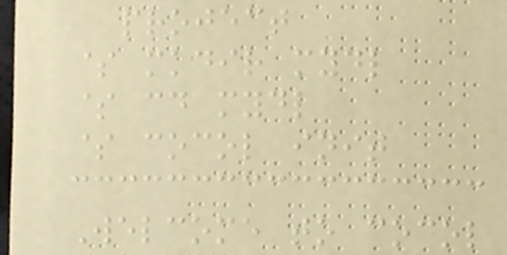project
$ mkdir mydl
$ cd mydl
$ cocol init
Welcome to cocol
